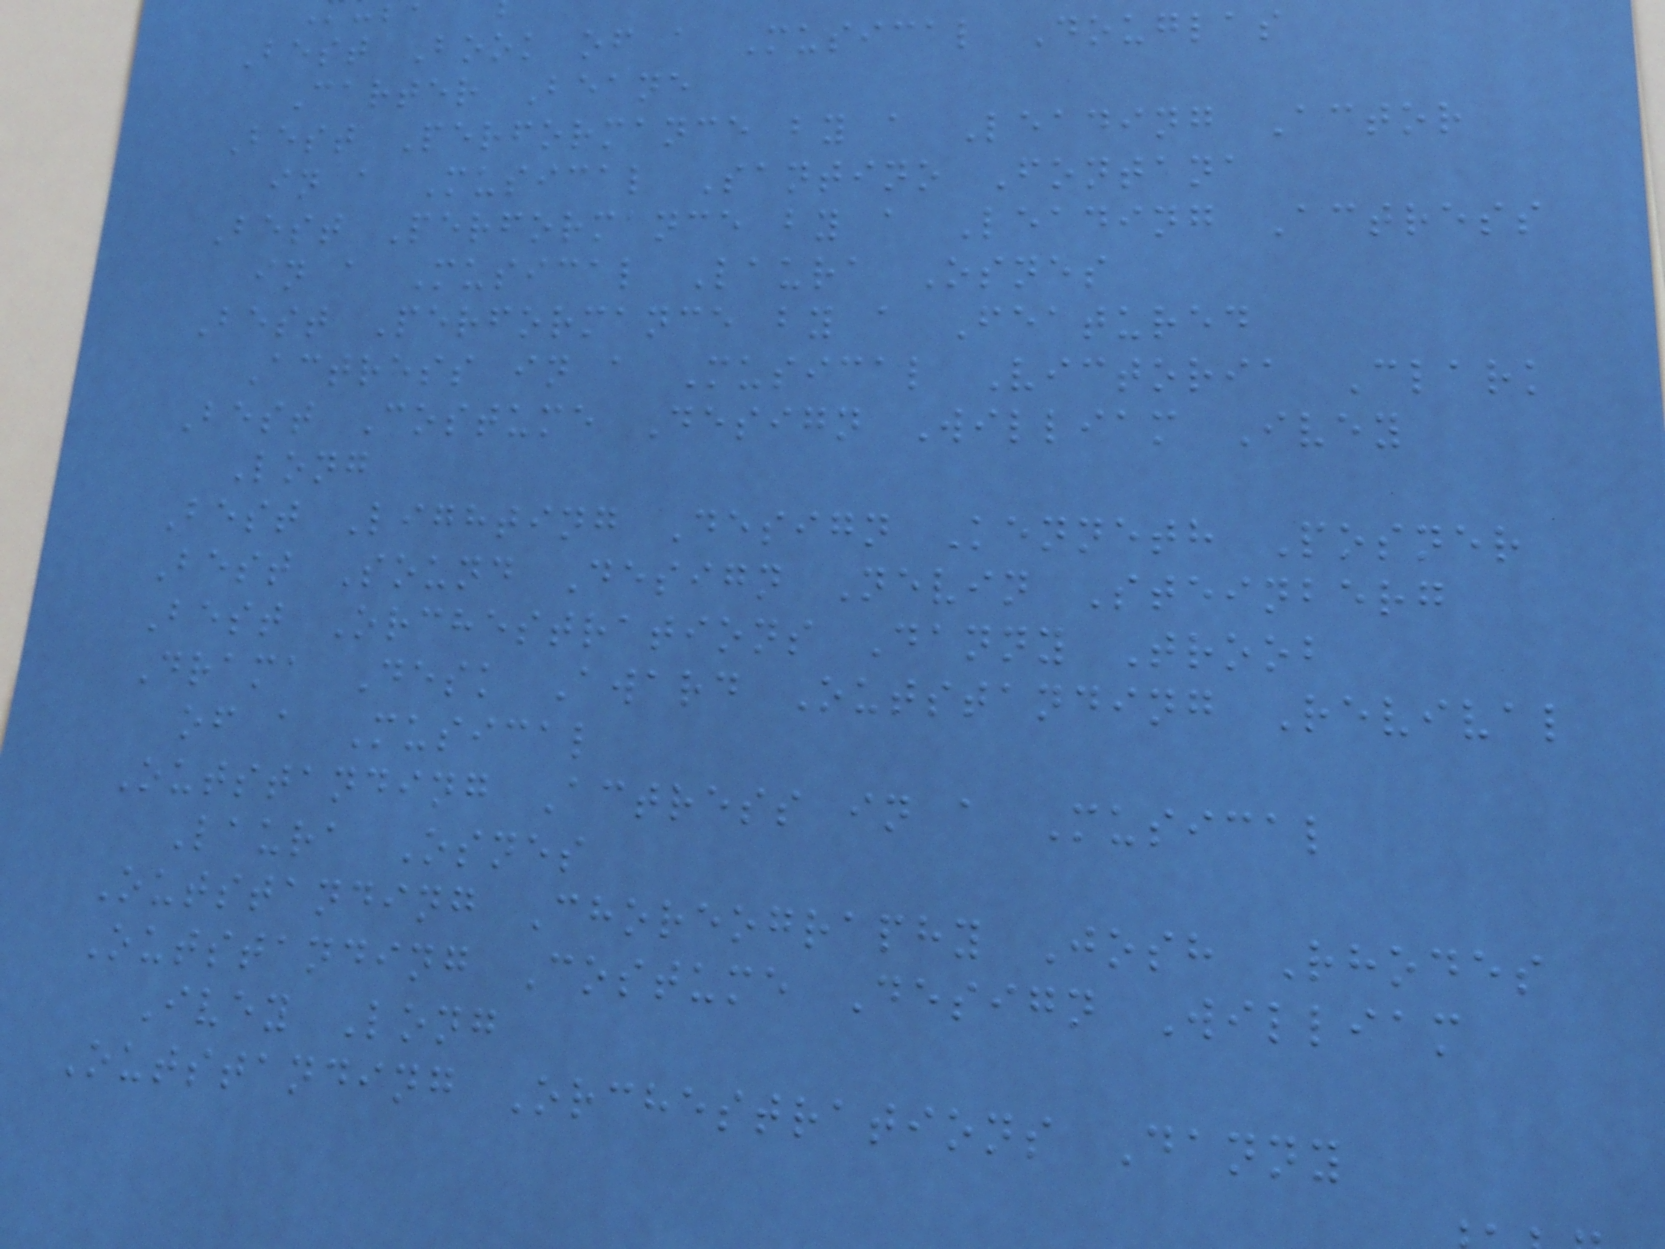Best Book of a Musical Douglas
Carter Beane
Best Performance by a Leading Actor
in a Musical Santino Fontana
Best Performance by a Leading Actress
in a Musical Laura Osnes
Best Performance by a Featured
Actress in a Musical Victoria Clark
Best Costume Design William Ivey
Long
Best Lighting Design Kenneth Posner
Best Sound Design Nevin Steinberg
Best Orchestrations Danny Troob
Drama Desk Award Outstanding Revival
of a Musical
Outstanding Actress in a Musical
Laura Osnes
Outstanding Choreography Josh Rhodes
Outstanding Costume Design William
Ivey Long
Outstanding Orchestrations Danny
